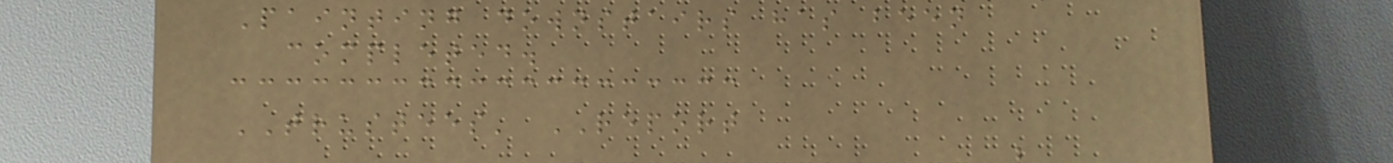Painting downstairs has been
completed.
TRUSTEES' REPORT
